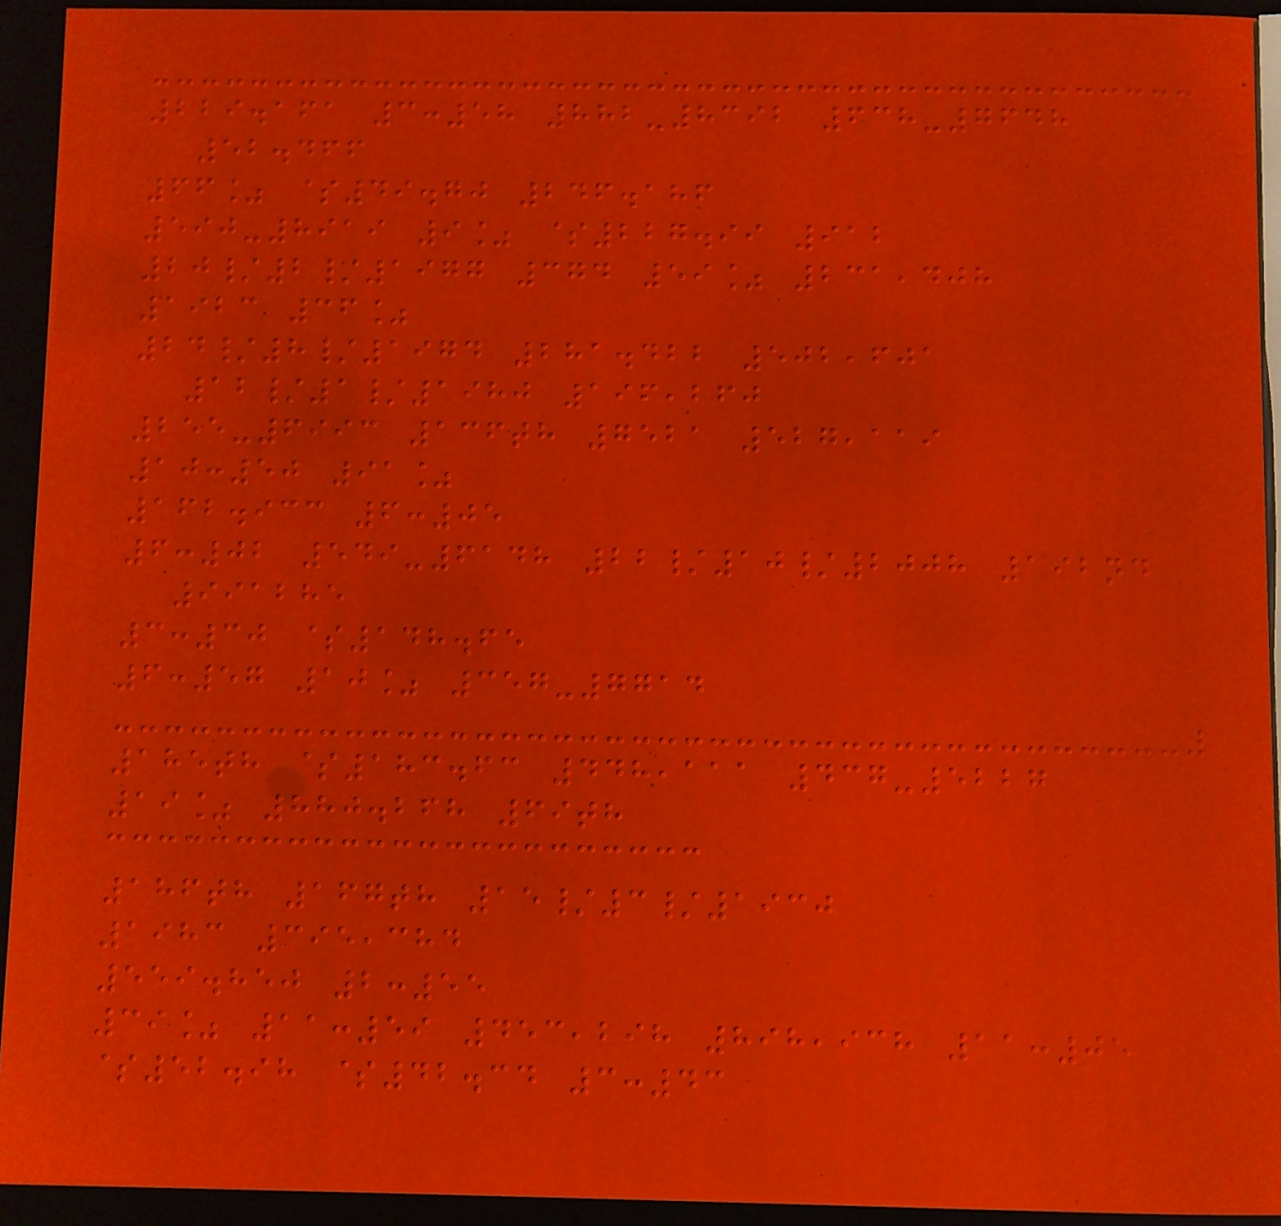229.161 3:58 882-8392 638-7648
52.466
66% $49.70 246.186
590-8919 9% $227.99 912
20/2/1977 374 59% 231,408
1923 36%
24/8/1974 281.422 502,601
12/1/1980 196,260
255-6993 136th 7521 527,119
10:50 91%
162.933 6:05
6:02 549-6148 22/10/2008 192nd
991285
3:30 $148.65
6:57 10% 357-7714
185th $183.63 448,111 437-5227
19% 880.268 69th
186th 167th 15/3/1930
1983 395,384
559.850 2:55
39% 11:59 453,298 898,938 11:05
$52.98 $42.34 3:43
